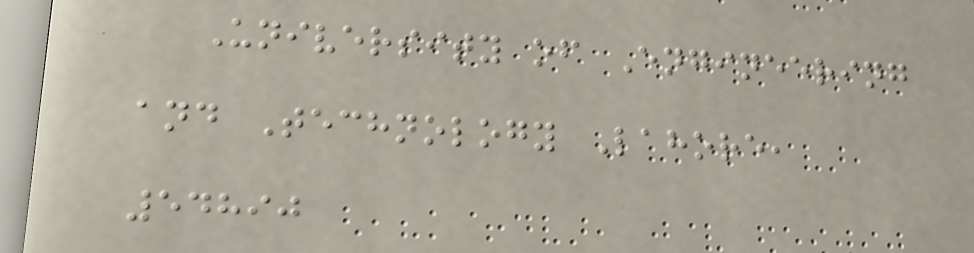University of Engineering
and Technology Lahore,
54890
